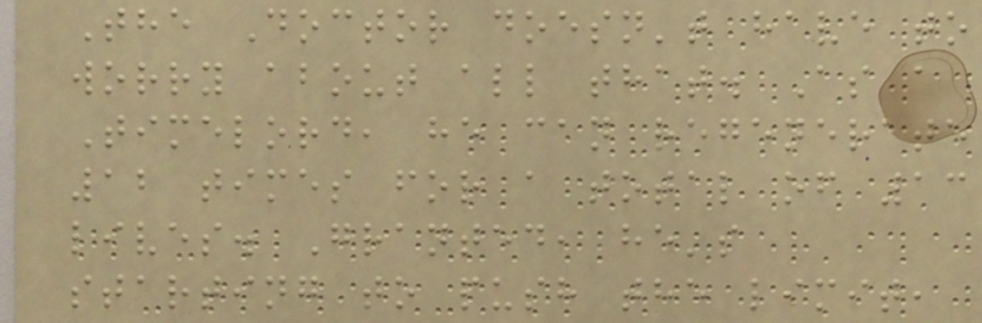The Doctor doesn't have to
worry about all that. As a
Timelord, he can regenerate
12 times for a total of 13
lives. Granted, he's
starting to push the limit,
